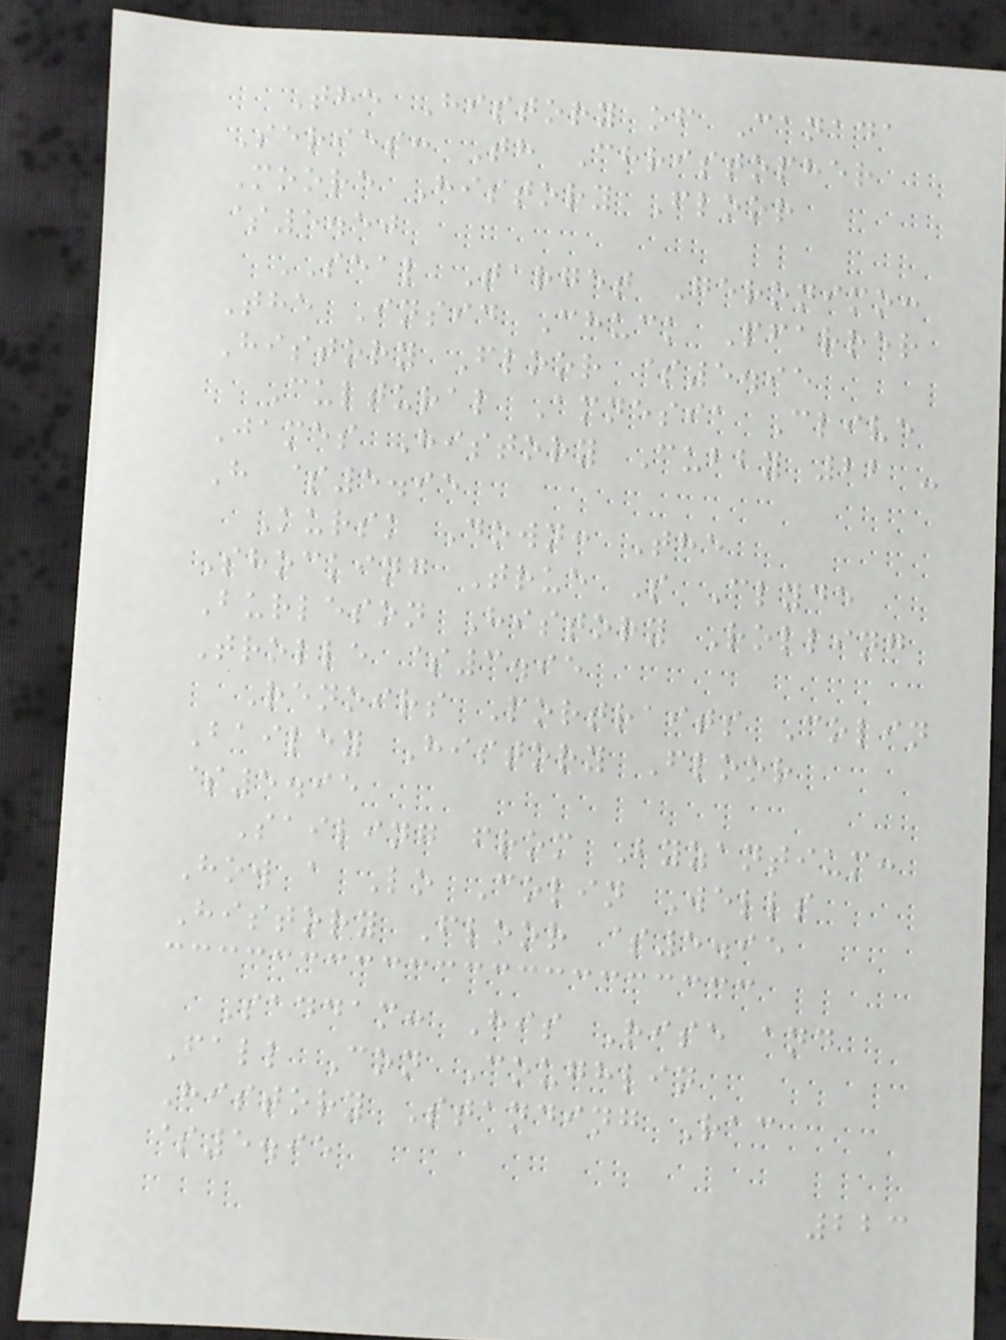The History of Canada
Series: Th Christopher
Moore History Floor
$5.50
SEAL Target Geronimo:
The Insid Chuck Pfarrer
History Floor $5.95
Cultural Amnesia Clive
James History Cubby 22 -
H $5.95
Kursk Down: The
Shocking True S Clyde
Burleson History Rolling
Trolle $3.95
Renoirs Portraits Colin
Bailey History Floor
$5.95
Sailing from Byzantium:
How a Lo Colin Wells
History Floor $5.95
Saddam: His Rise and
Fall Con Coughlin
History Standing Rac
$5.95
223
